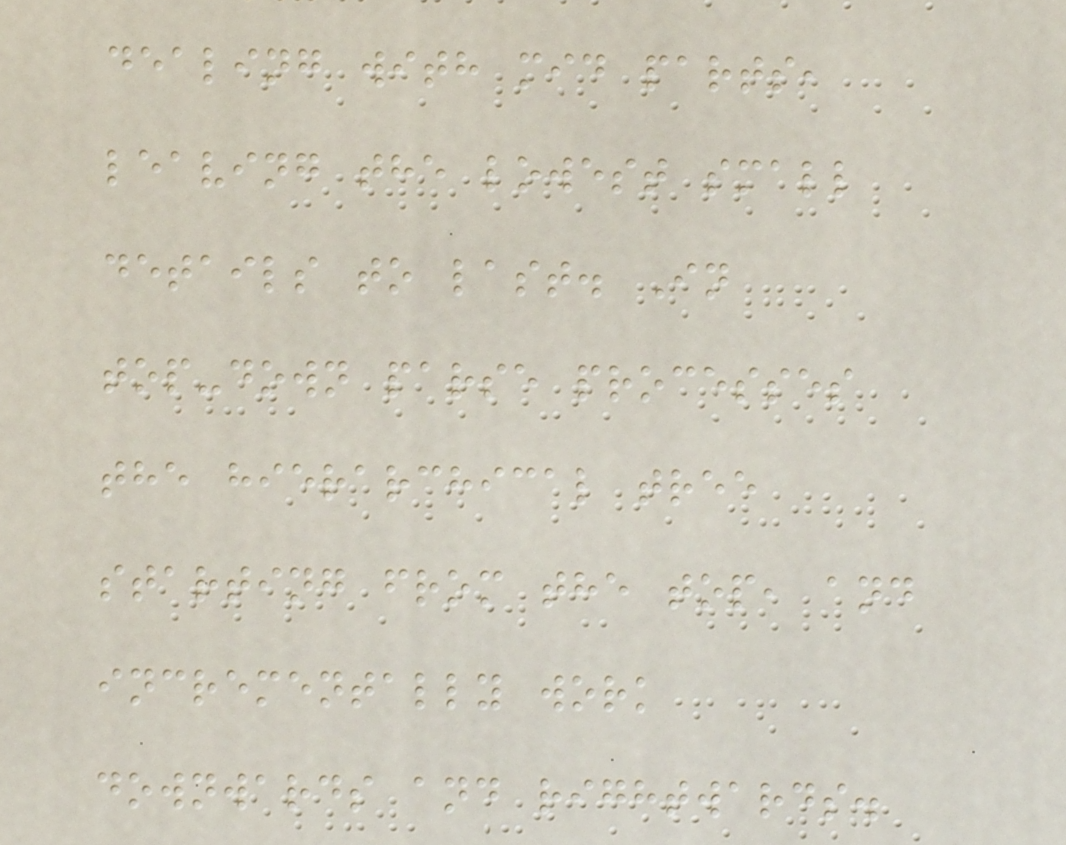dealing with mid parts,
leaving the lowest small
details to last. In
top-down parse processes
the hierarchical tree
starting from the top, and
incrementally work
downwards and rightwards.
